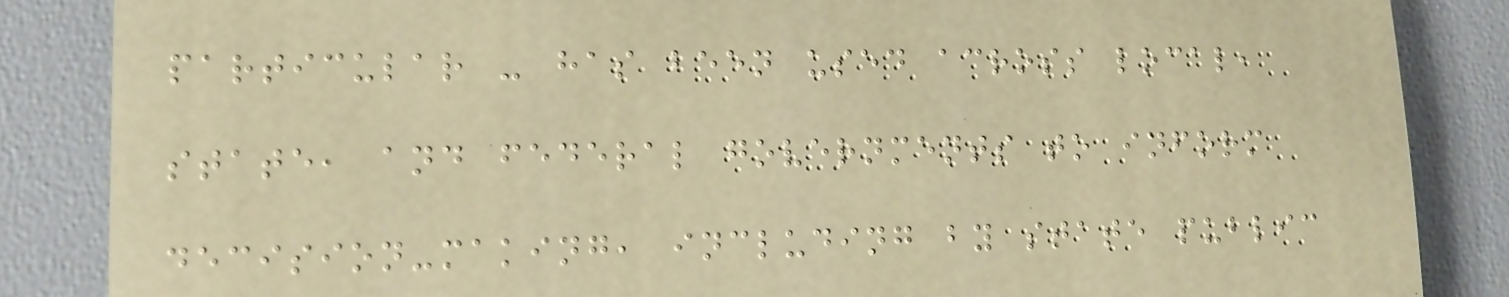particular - has been used across local,
state, and federal governments to inform
decision-making, including by state public
